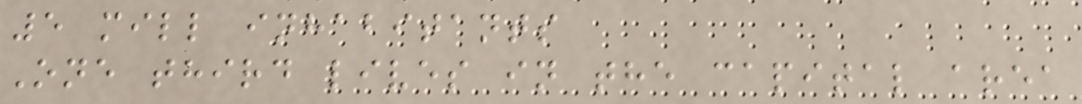5 mill inhabitants
One third lives in the capital area
